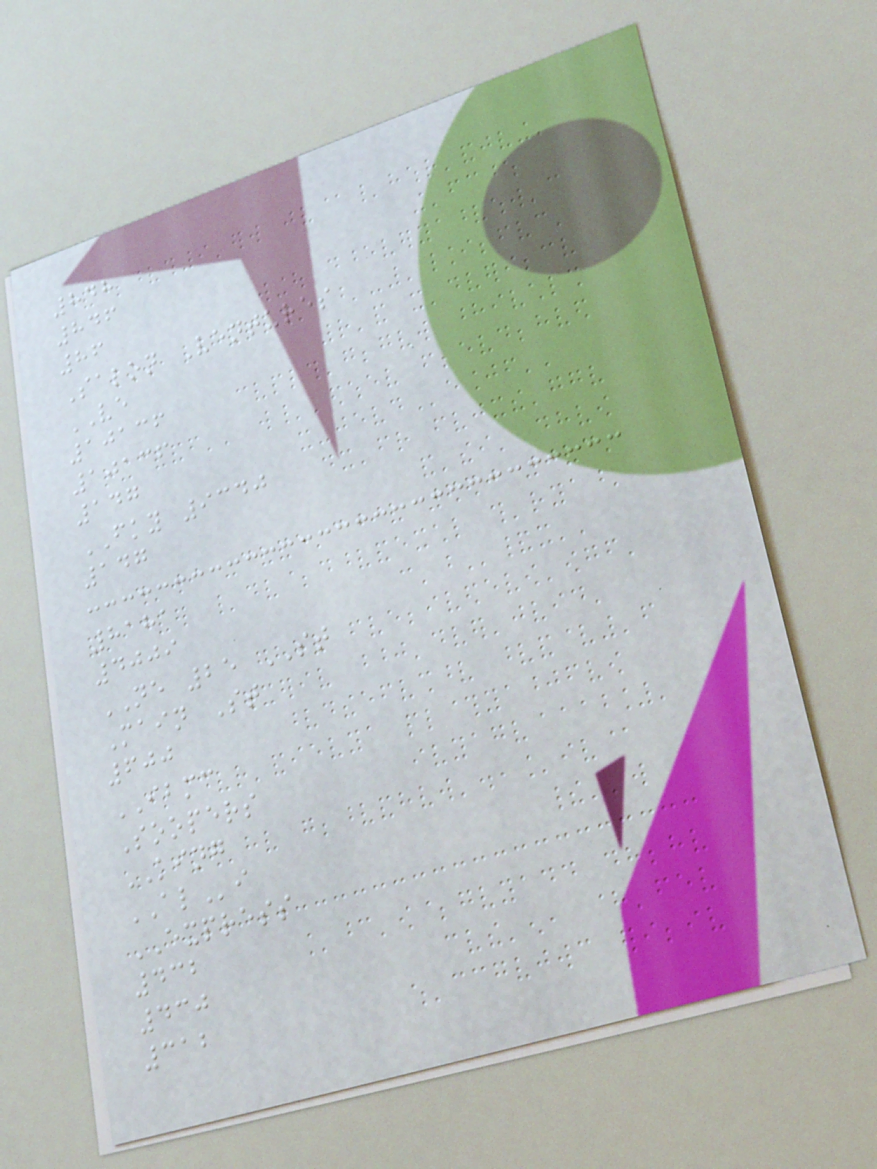848
846
86
Salon Ventures
VE
10136
10136
147
FKY 9340
147
8181
4009
NE 25 ST
Main St
600
IBMC
Soopers
KING
ALi
EXPRESS
432
430
312
